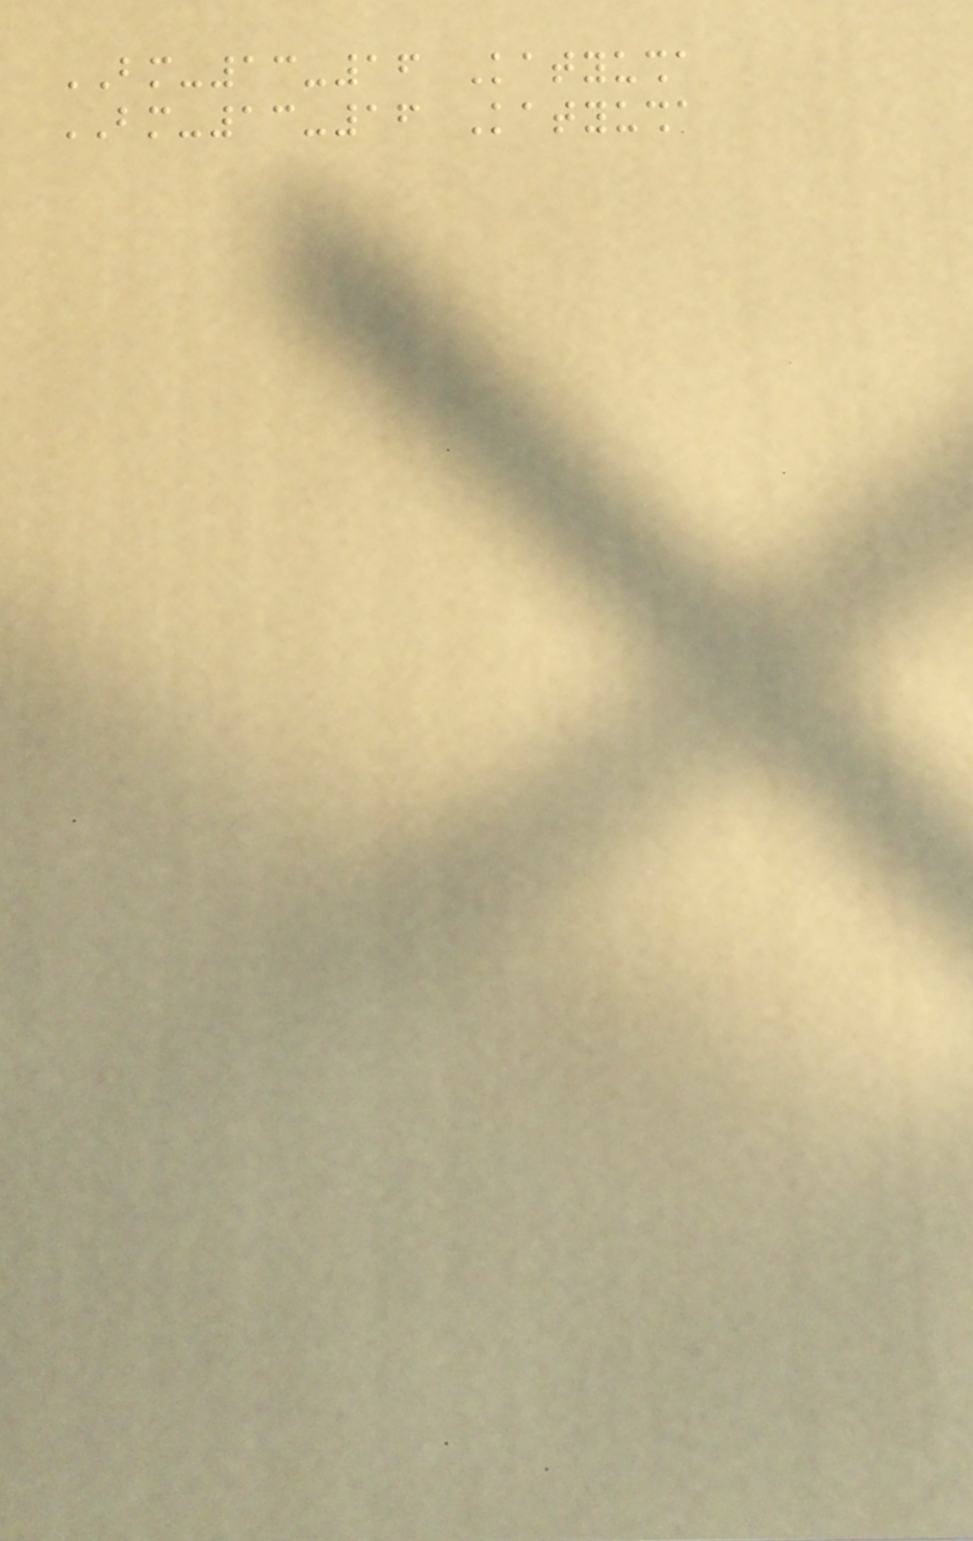BM-13-16 Katyusha
BM-13-16 Katyusha
